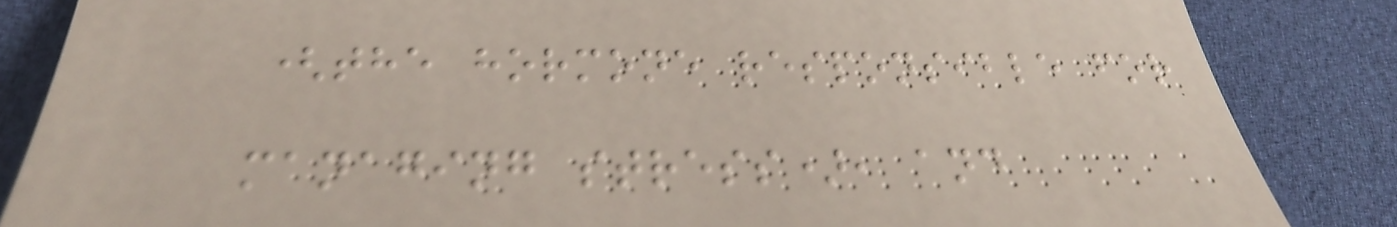(the hormone responsible for
managing stress), and
